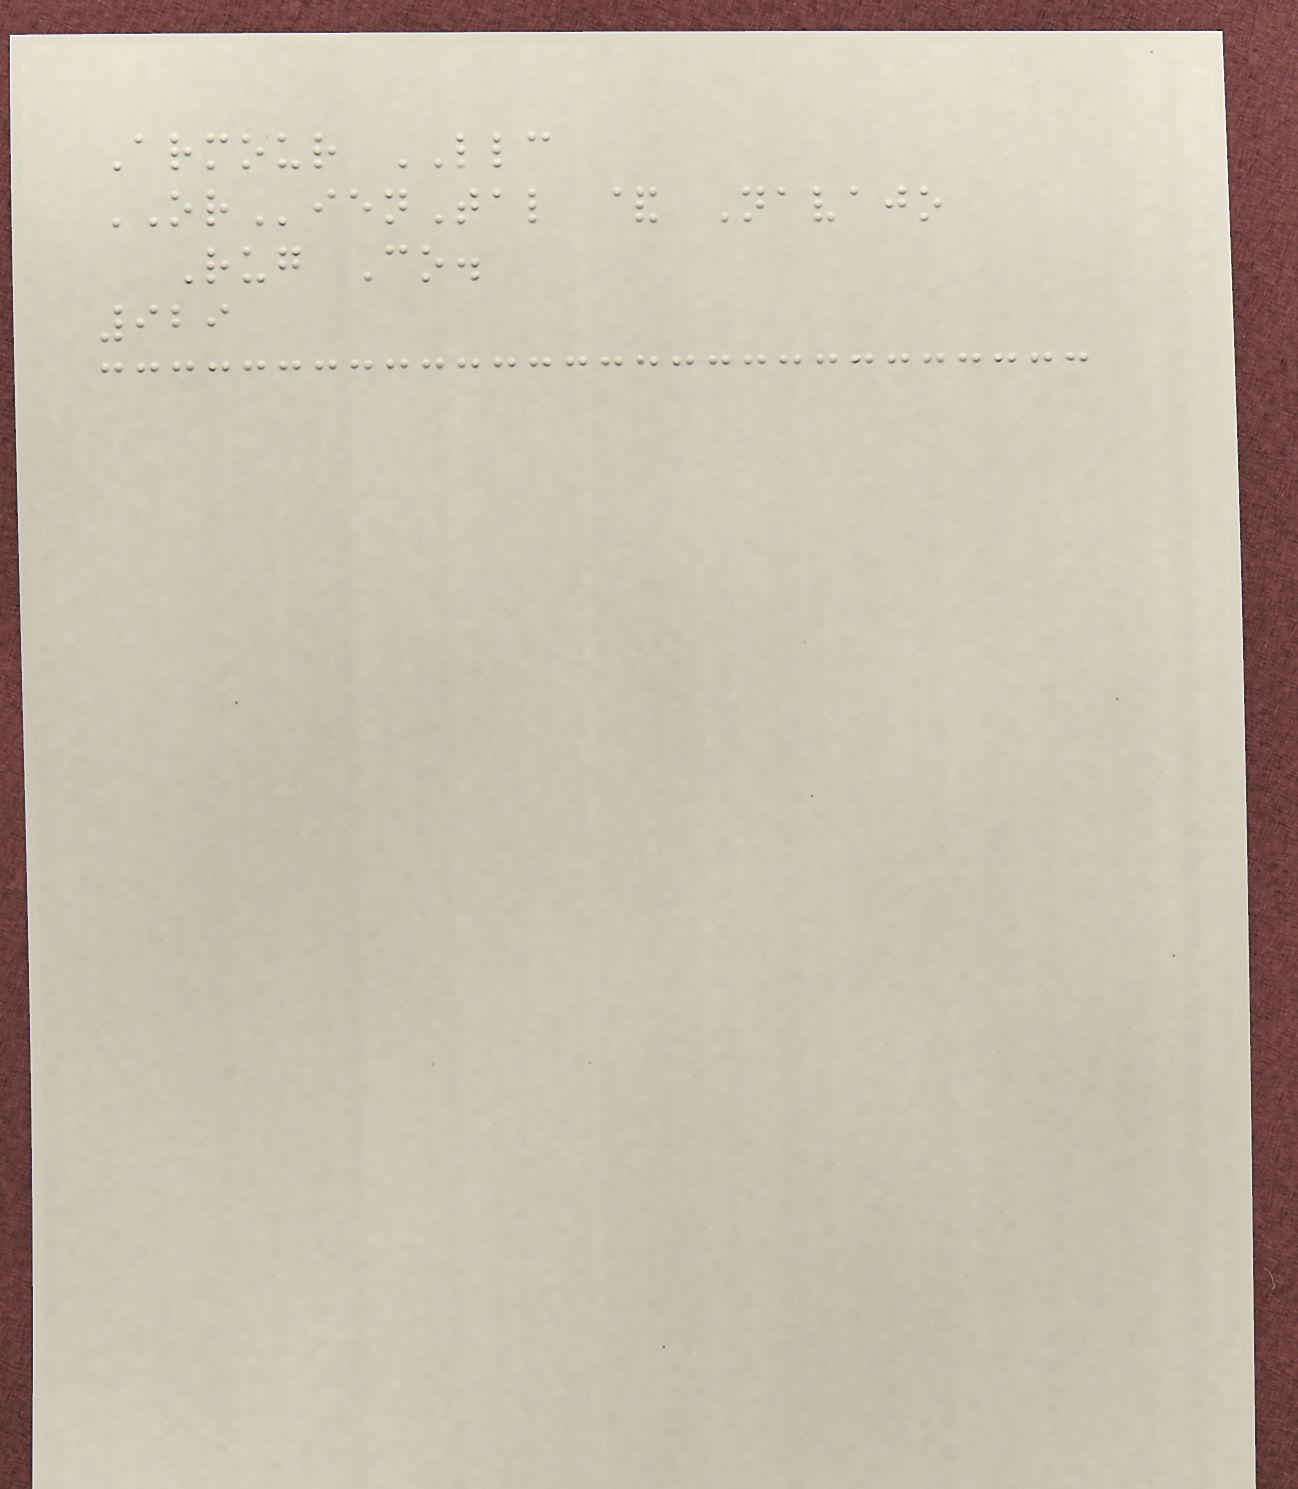Armour LLC
ORienTal & Navajo
Rug Co.
929
